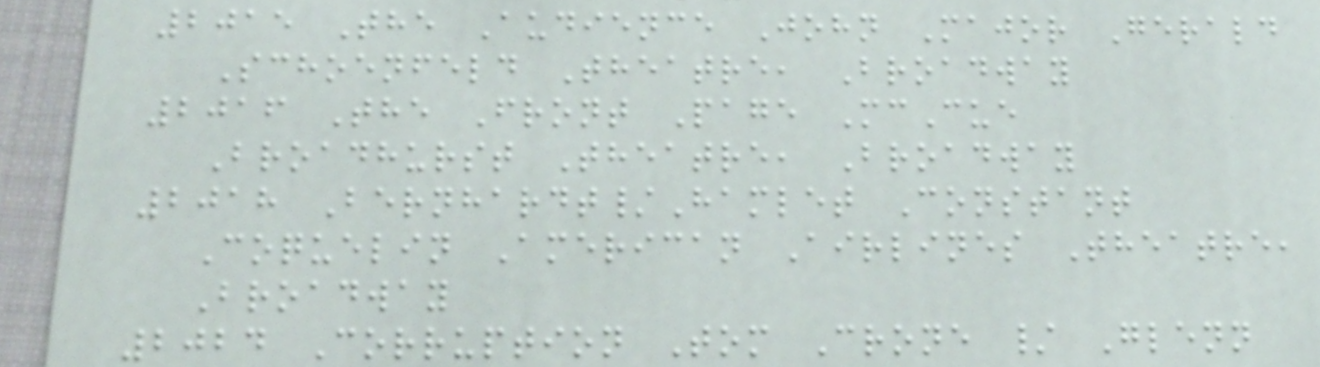2015 The Audience John Major Gerald
Schoenfeld Theatre, Broadway
2016 The Front Page McCue
Broadhurst Theatre, Broadway
2018 Bernhardt/Hamlet Constant
Coquelin American Airlines Theatre,
Broadway
2024 Corruption Tom Crone / Glenn
